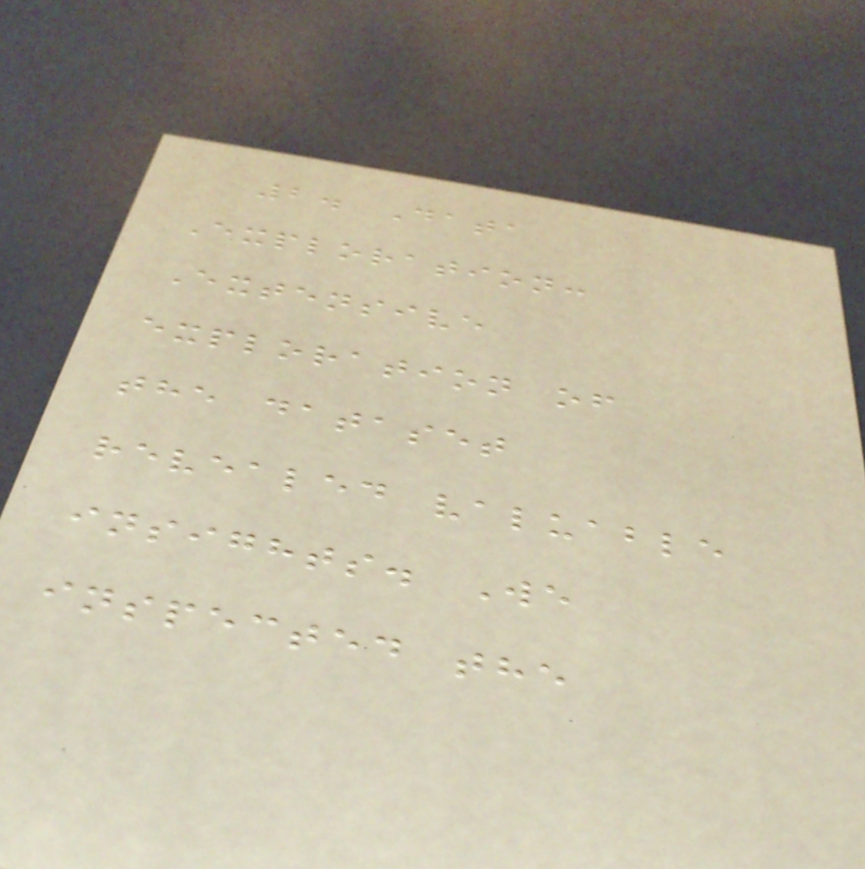2. Data
Exploration:
Extensive
exploration of
the dataset
revealed valuable
insights. We
inspected the
